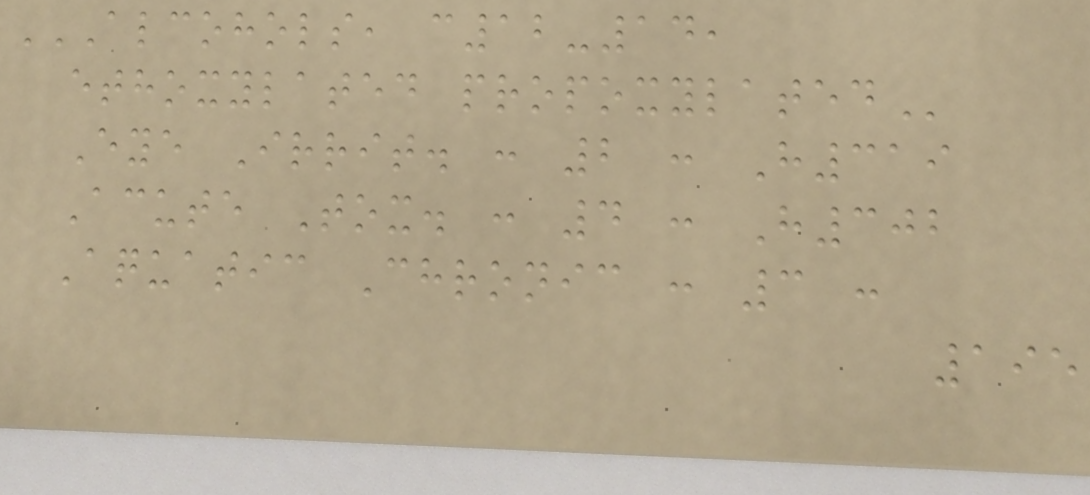ALCOHOLS, C12-14,
ETHOXYLATED PROPOXYLATED
Eye Irrit. : 2 : H319
Acute Tox. : 4 : H302
Aquatic Chronic : 3 :
195
